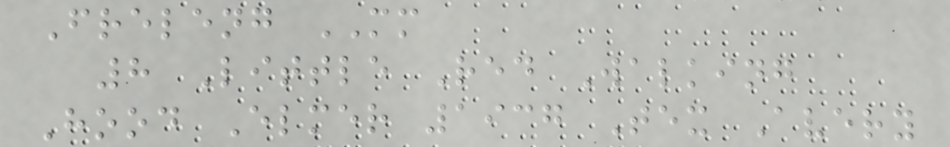Freleng MM
8 Little Red Walking
Hood Elmer 1937 Tex Avery
